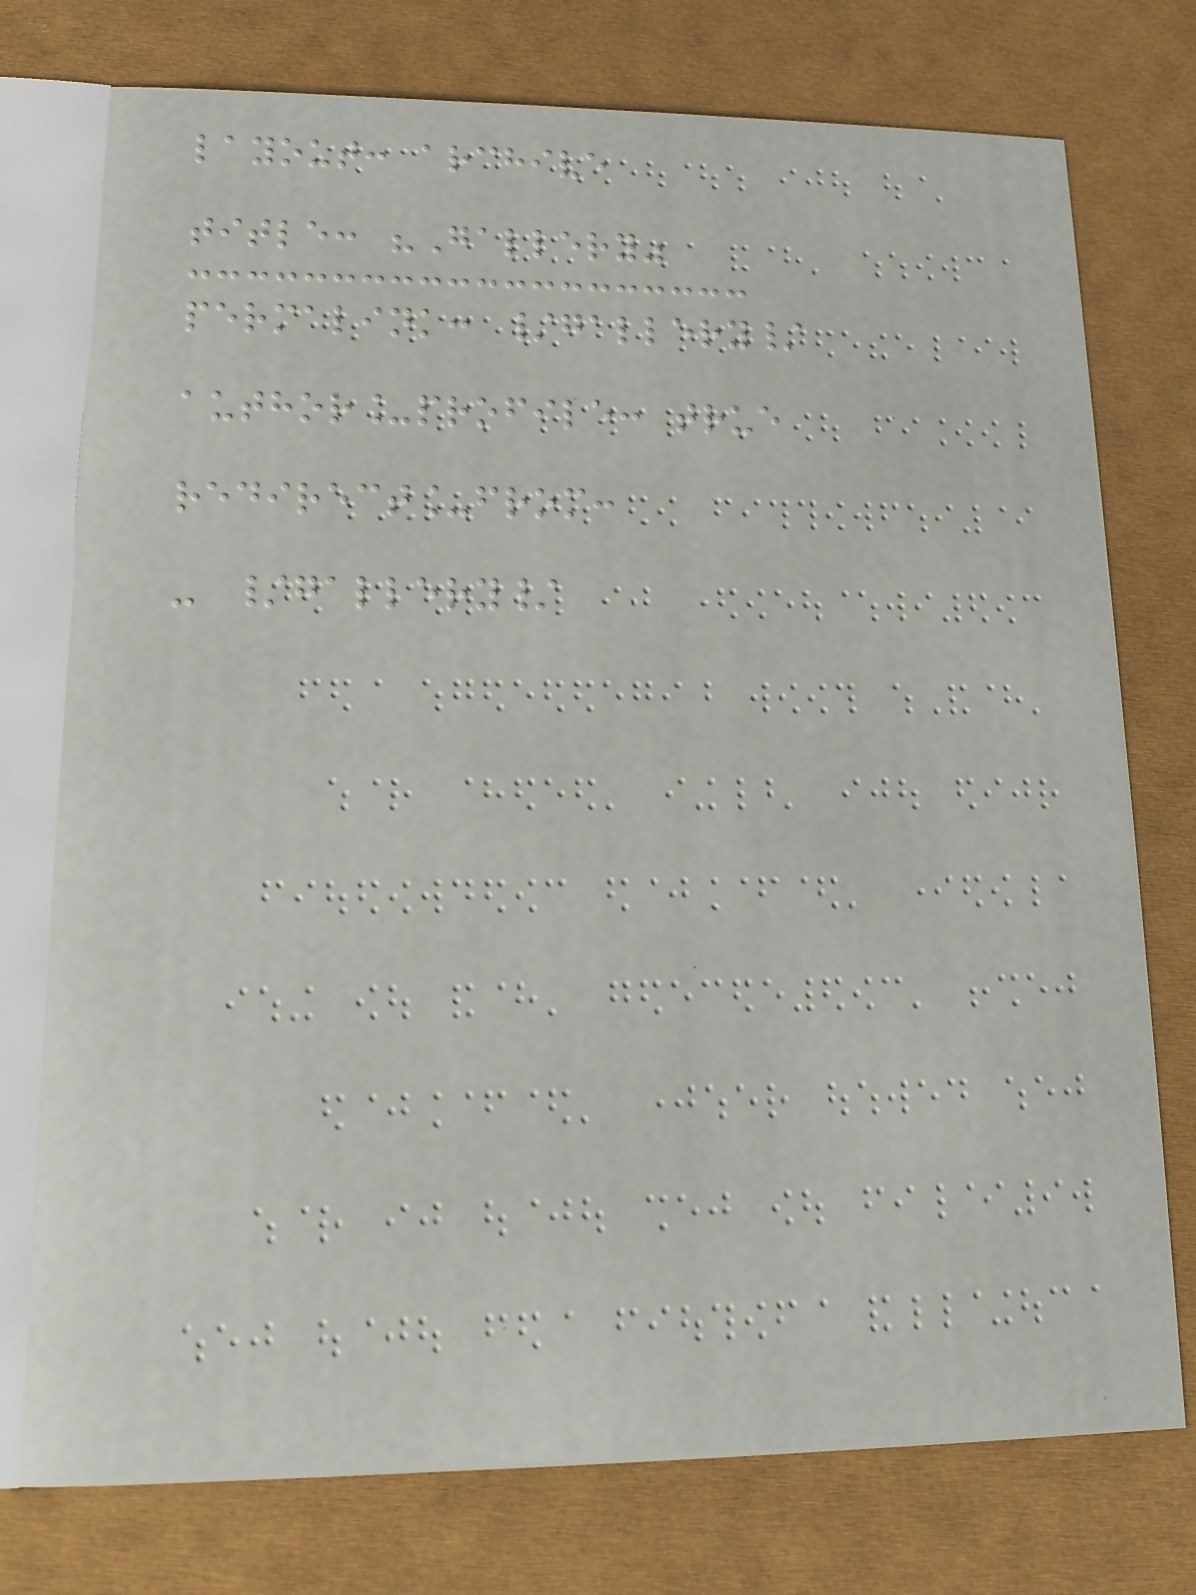layout: archive
title: "Gallery"
permalink: /gallery/
author_profile: true
redirect_from:
- /gallery/
